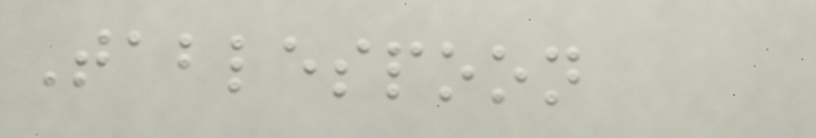Tablespoon
